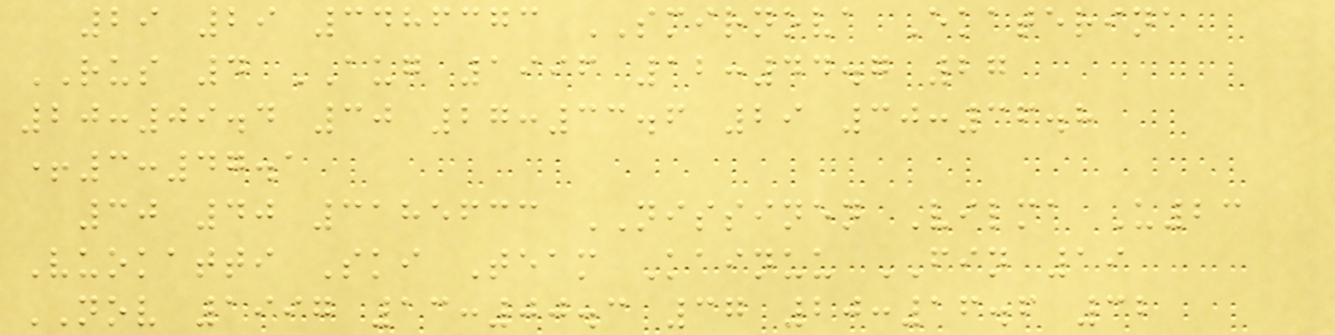29 29 3486373 SMIRNOVA Ekaterina
RUS 4 AUG 1996 12:44.7 27
20:09.4 30 27:33.6 29 30:36.8
+3:47.1
30 40 3185633 NISSINEN Vilma U23
Vuokatti Ski Team Kainuu FIN 19
NOV 1997 13:00.3 37 20:16.6 32
